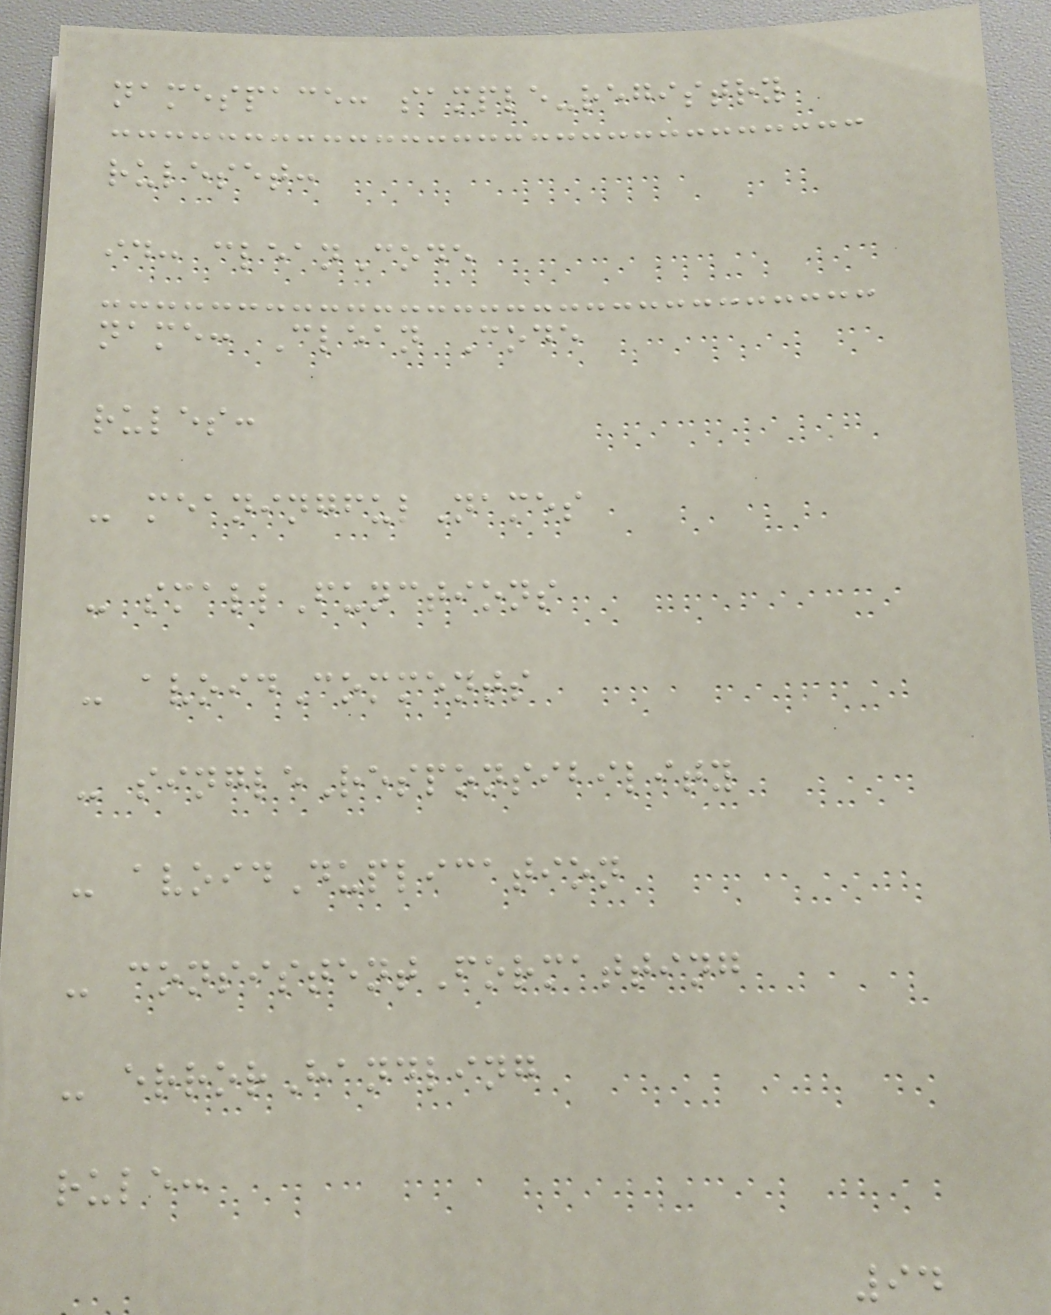namespace: sample-registry
ruleset:
id: cleanCode
name: Clean Code
rules:
- meaningfulNames
- smallFunctions
- avoidComments
- singleResponsibility
- avoidDuplication
- consistentFormatting
- errorHandling
rule:
94
